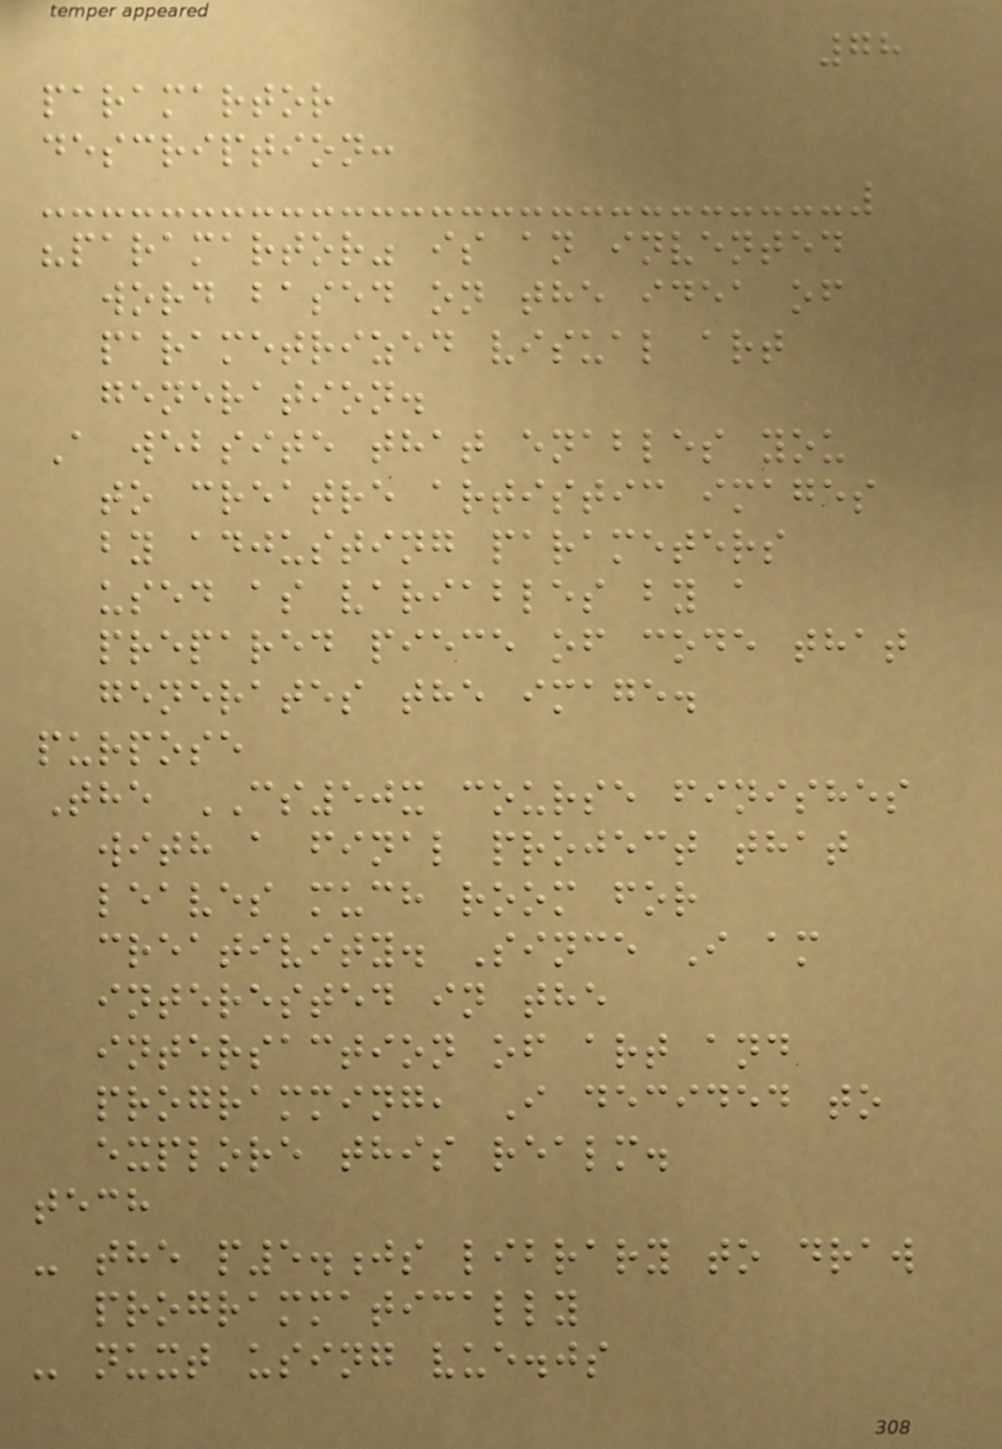78
paramartor
description:
"paramartor" is an invented
word based on the idea of
parametrized visual art
generation.
A website that enables you
to creatre artistic images
by adjusting parameters
used as variables by a
prepared piece of code that
generates the image.
purpose
The CS50x course finishes
with a final project that
leaves much room for
creativity. Since I am
interested in the
intersaction of art and
programming, I decided to
explore this realm.
tech
- the p5.js library to draw
programmatically
- nuxt using vue.js
